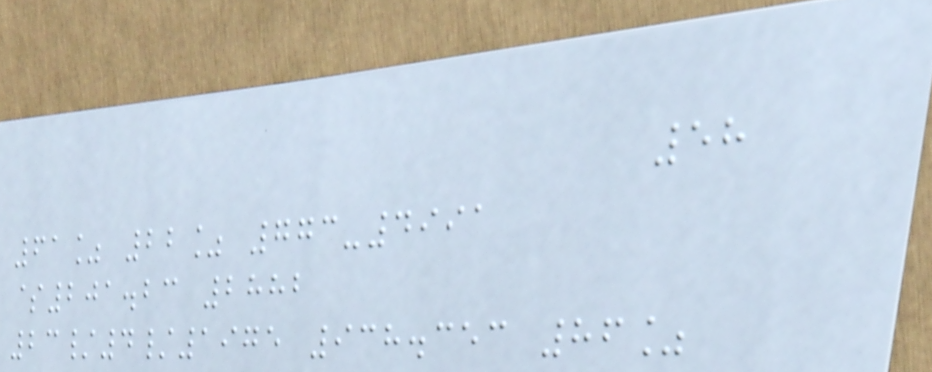58
61% 22% 773-4991
$201.23 2882
23/4/1975 938.353 86%
